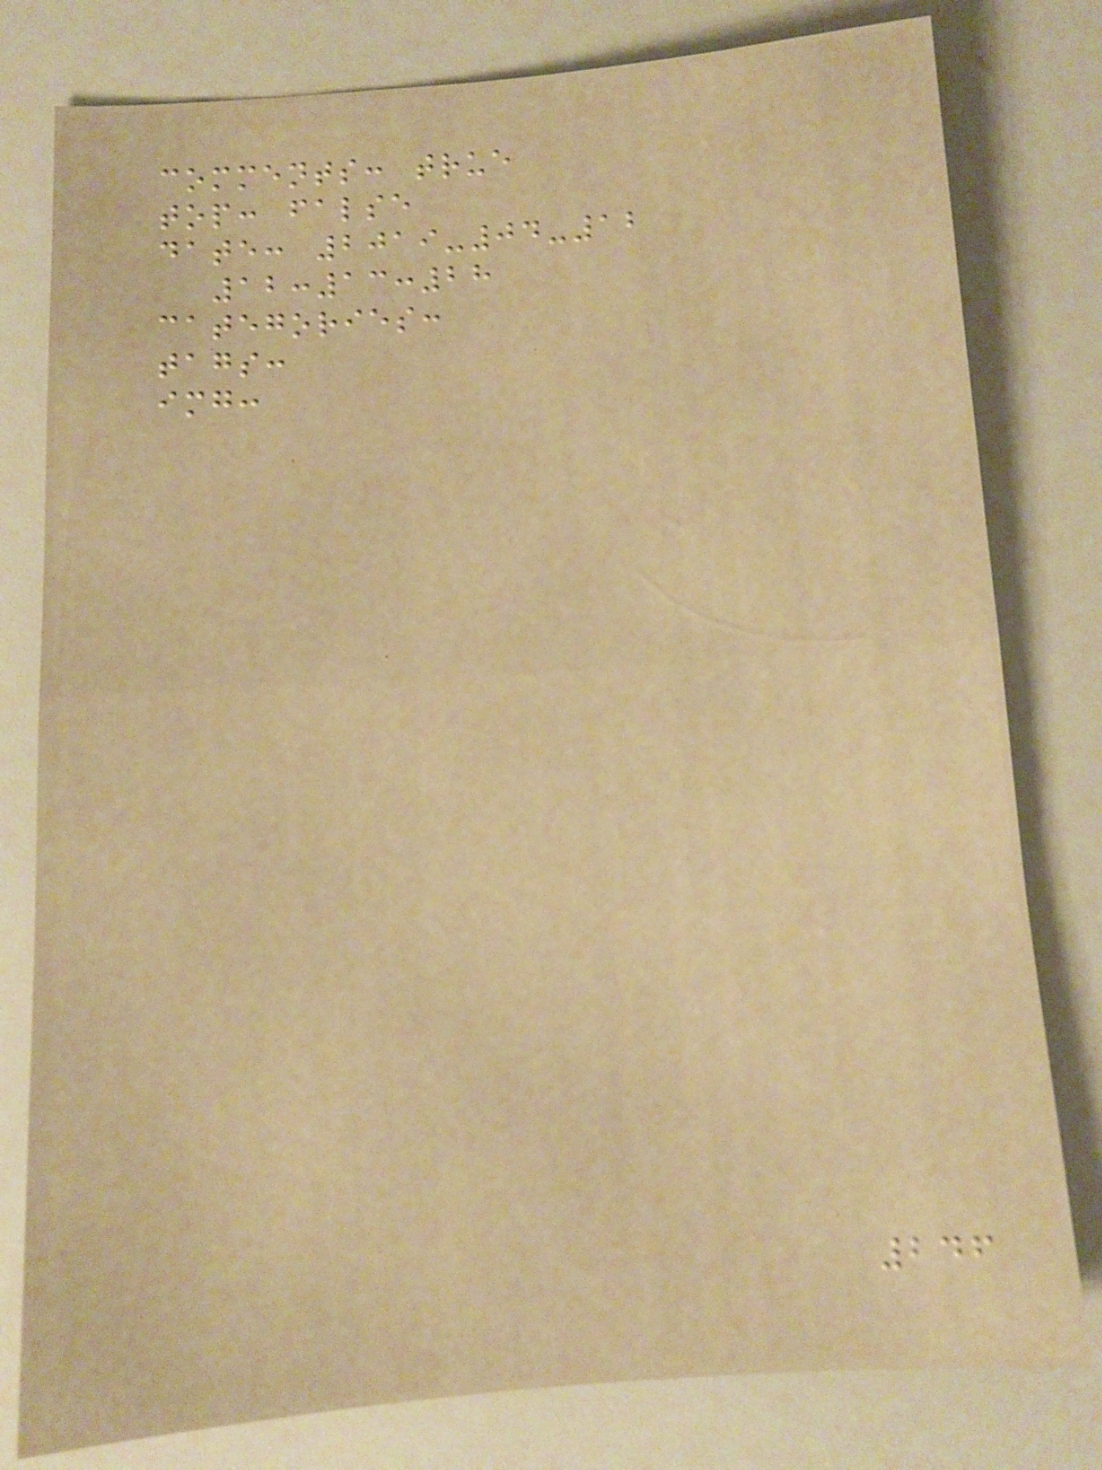comments: true
top: false
date: 2019-04-12
12:13:28
categories:
tags:
img:
246
